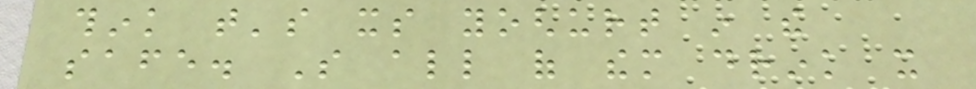think that's its yoghurt in the
safe. So all of them drink it
